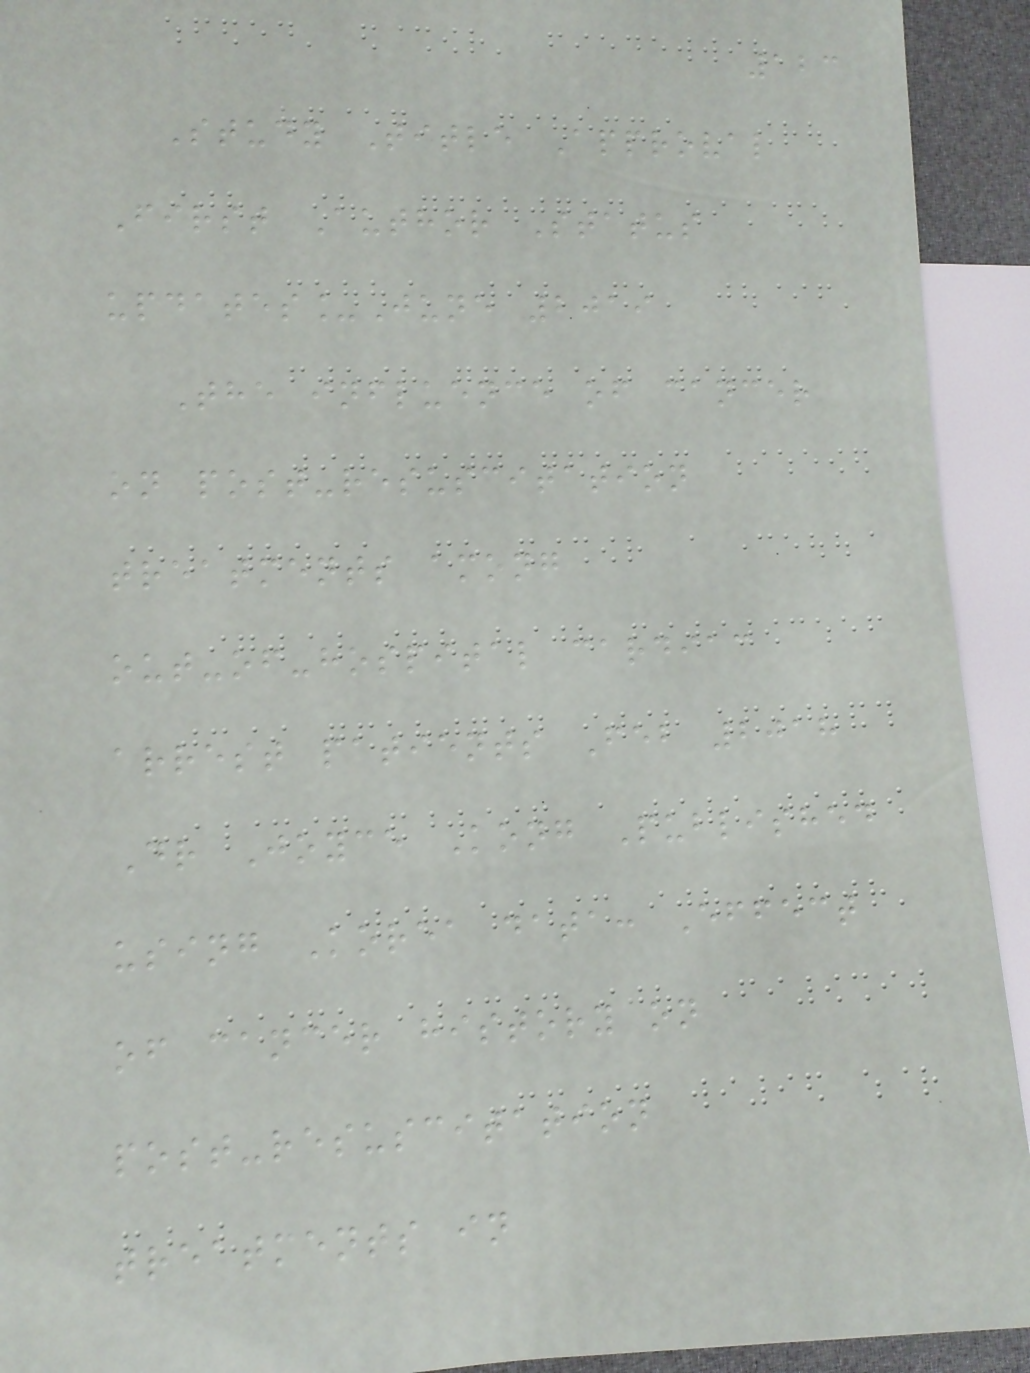123
Study Title Approval
First Author Status
updates_June 2019
The influence of cancer
on post-resuscitation
treatments among
out-of-hospital cardiac
arrest patients Feb 2018
Dr Joyce Kong Published
using Korea data: Effect
of cancer history on
post-resuscitation
treatments in
